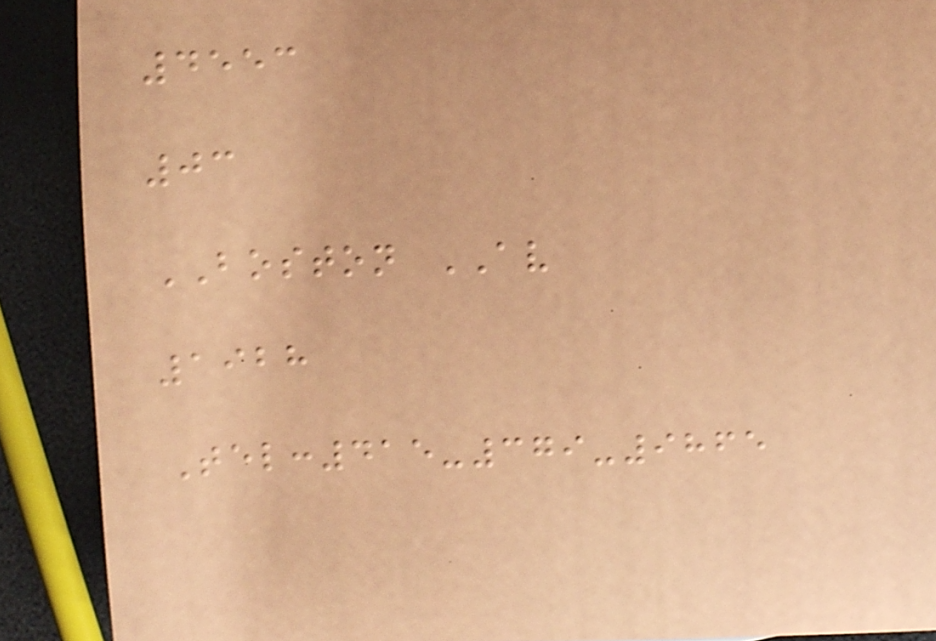4553
03
BOSTON AV
1928
Tel:415-379-9865
